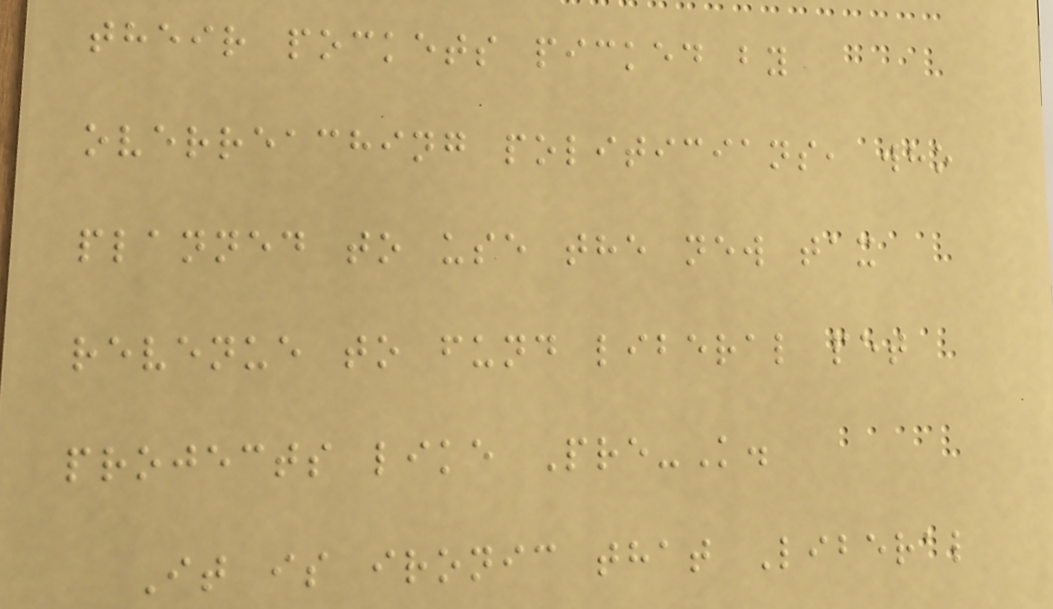their pockets picked by
overreaching politicians, who
planned to use the new tax
revenue to fund liberal pet
projects like Pre-K.
It is ironic that Liberal
